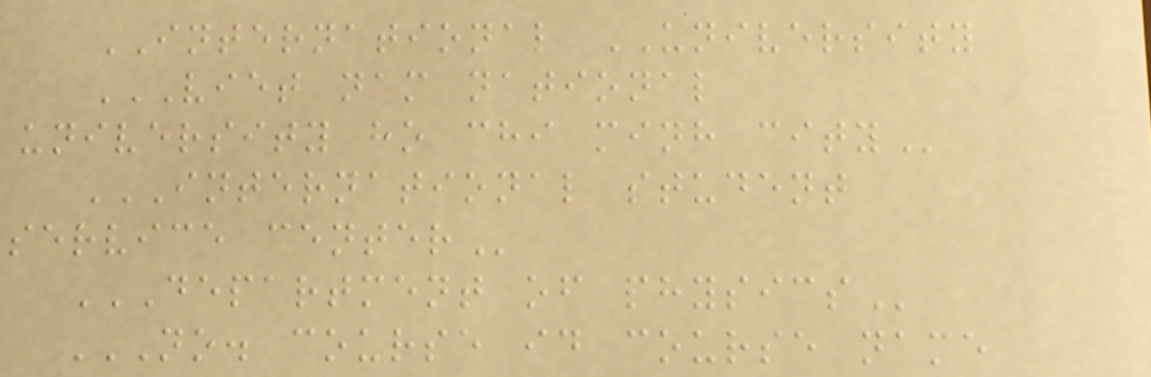INTERNATIONAL UNIVERSITY
VIET NAM NATIONAL
UNIVERSITY HO CHI MINH CITY
INTERNATIONAL STUDENT
SERVICE CENTER
DEPARTMENT OF PHYSICS
NO. COURSE ID COURSE NAME
